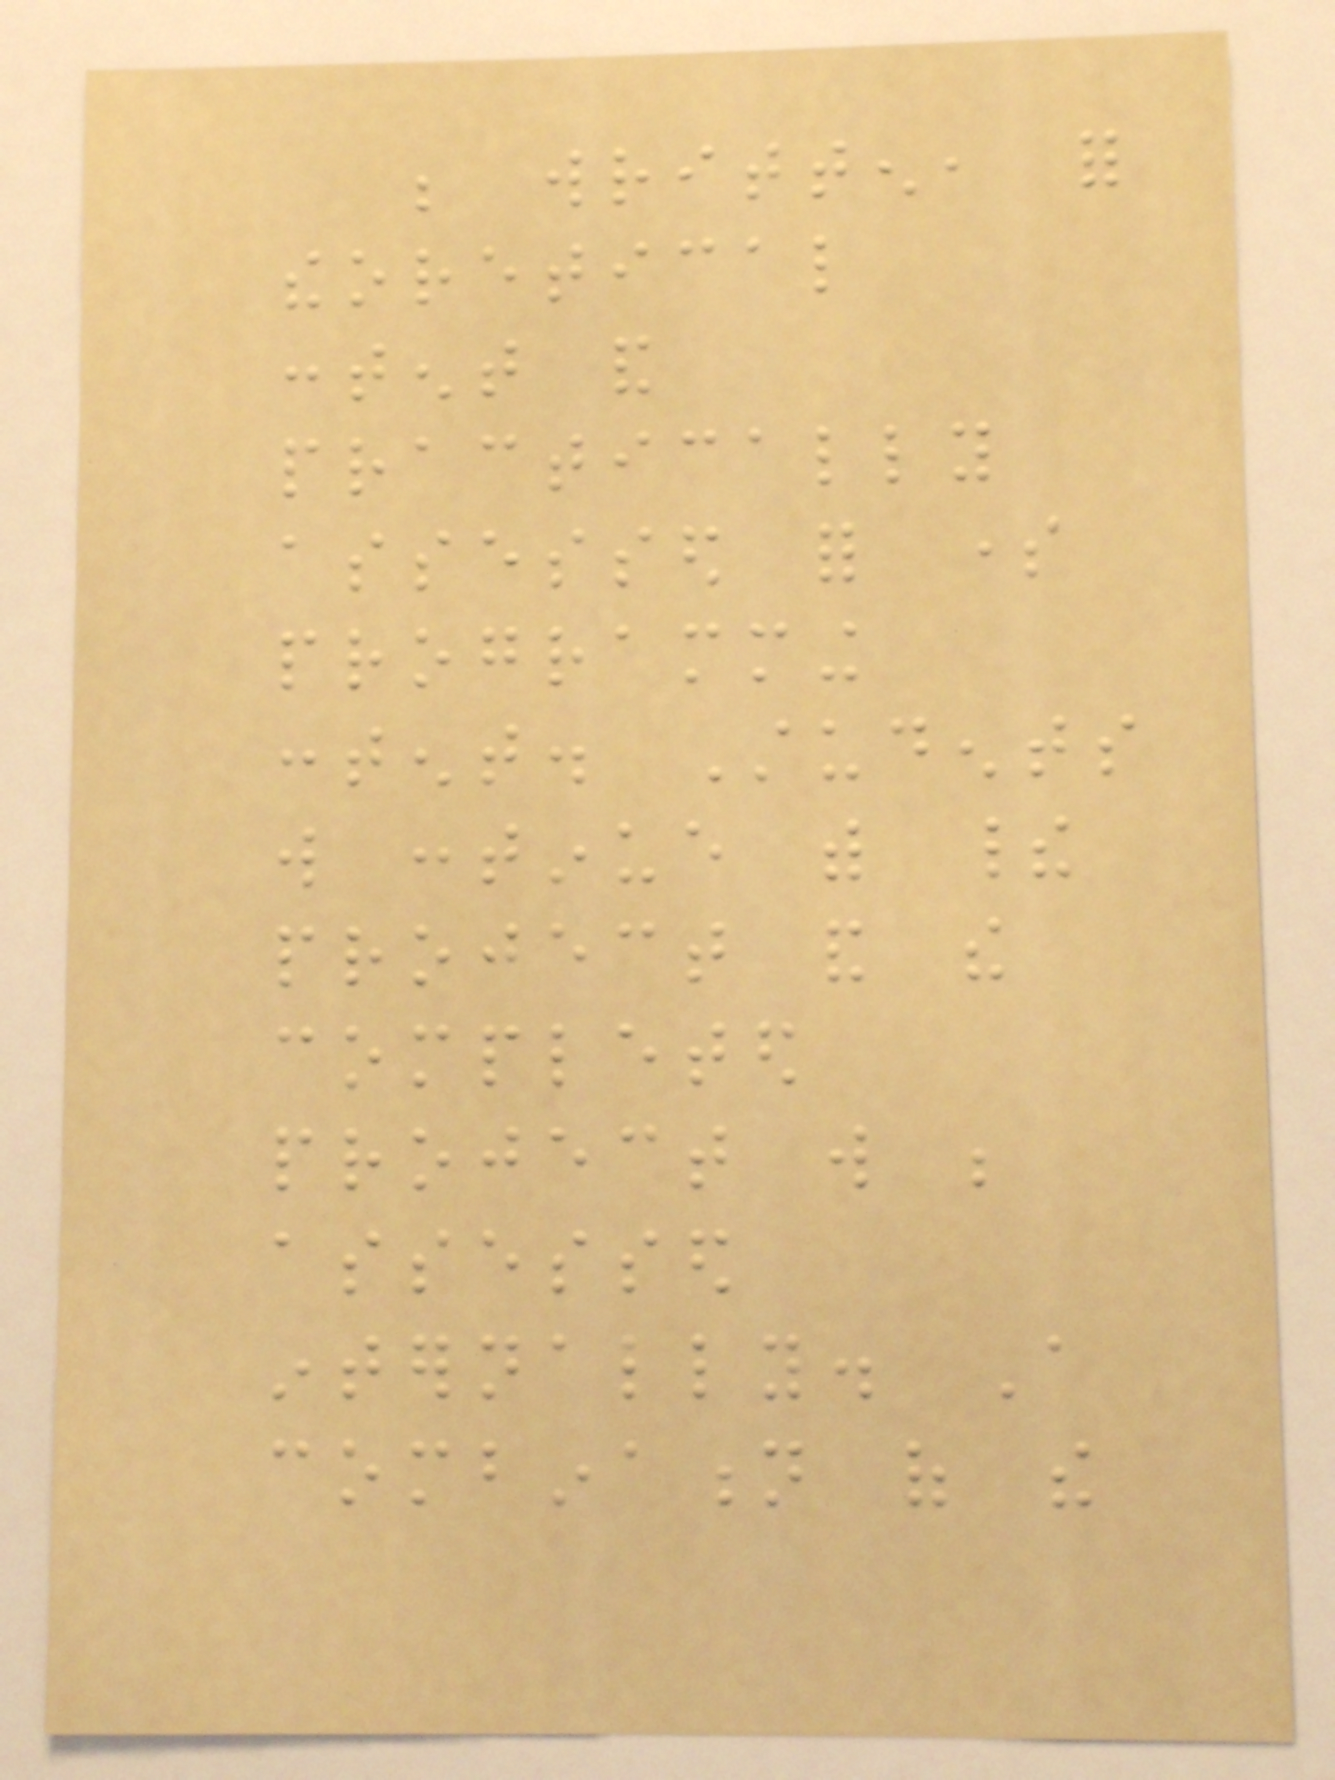be written, for
theoretical
content and
practically
assessed for some
programming
content. Students
will continue with their
project and the
completed
project will be
assessed
internally. A
combination of the
